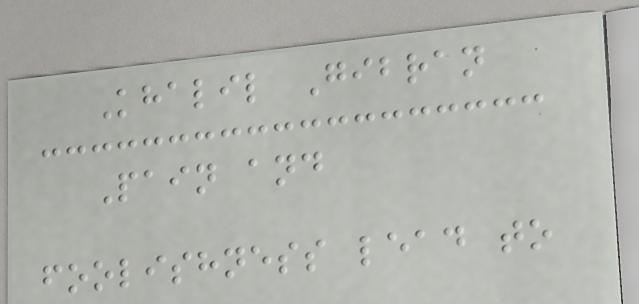Khalil Gibran
Pain and
foolishness lead to
